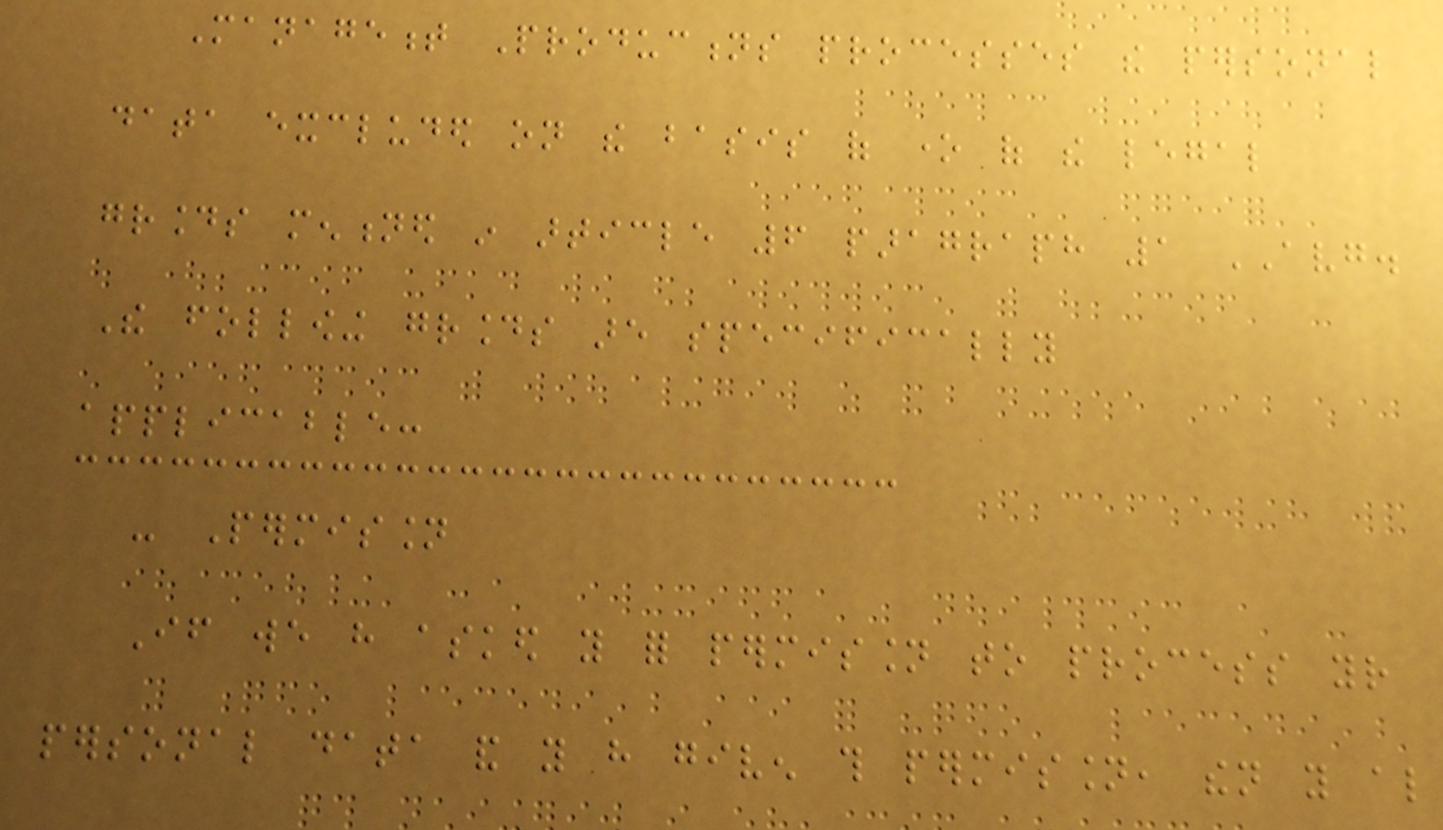Management Productions processes the personal
data excluded on the basis of one of the legal
grounds mentioned in article 6 paragraph 1 AVG.
The following grounds are specifically
applicable:
- Permission
If we have asked you for permission to process your
personal data and you have given this permission, then you also
